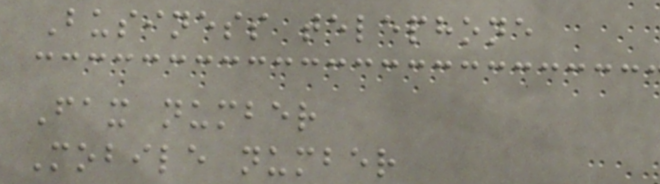Business telephone
Fax number
Mobile number
